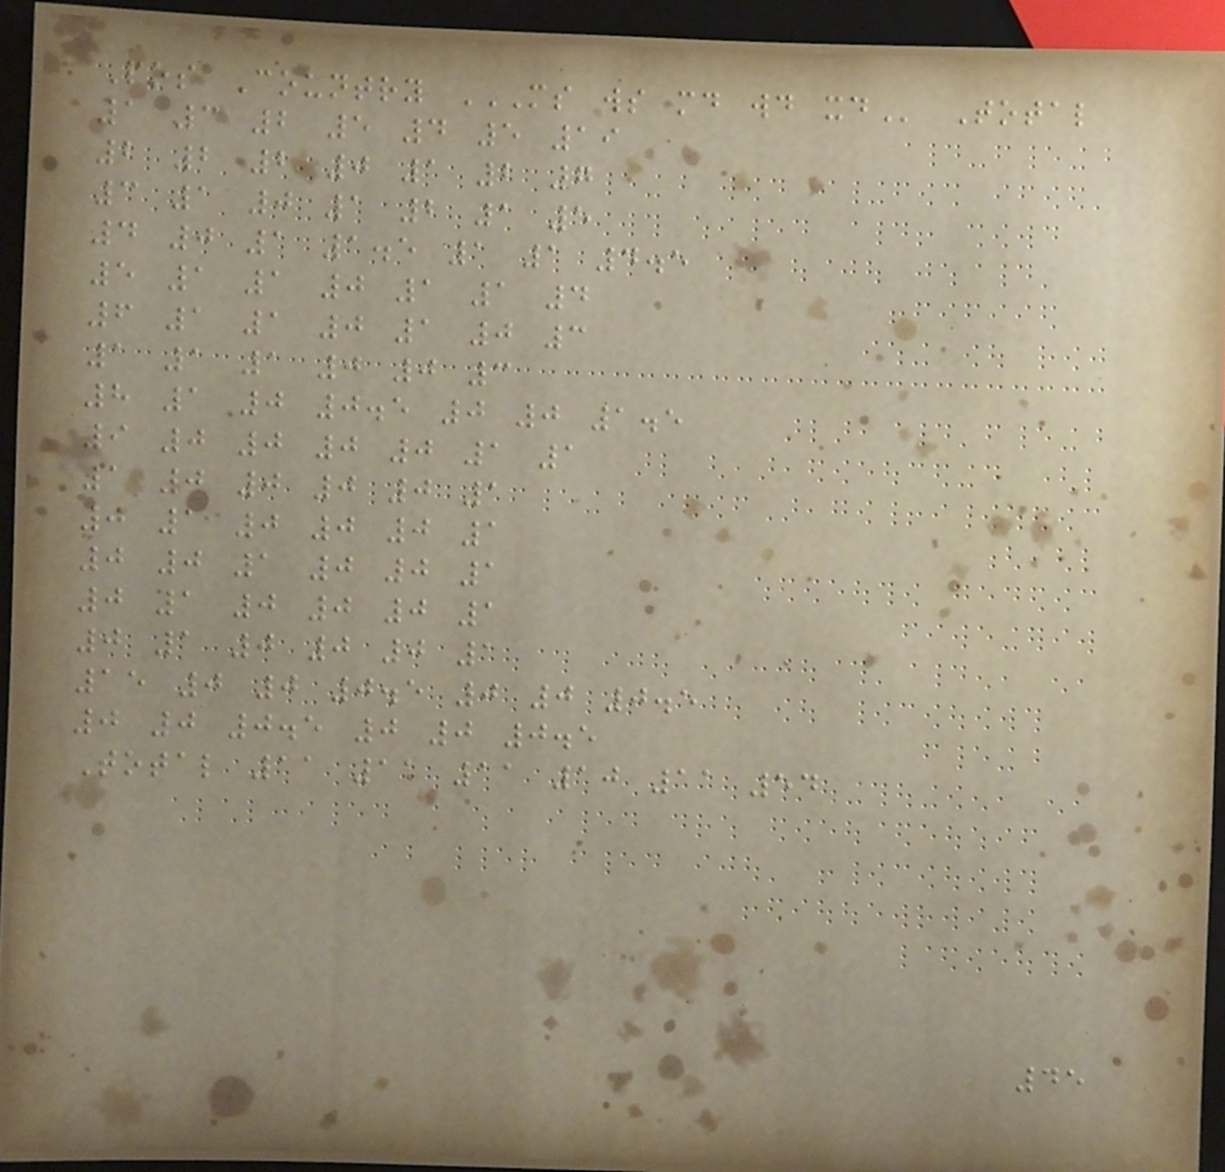Pos Country MS WS MD WD XD Total
1 3 2 5 4 5 19
2 2 2 0 1 2 7
3 1 0 1 2 1 5
4 0 1 1.5 1 1 4.5
5 1 1 0 1 1 4
6 1 1 0 1 0 3
1 1 1 0 0 3
8 1 0 0.5 0 0 1.5
9 0 0 0 0 1 1
1 0 0 0 0 1
0 1 0 0 0 1
0 0 1 0 0 1
0 1 0 0 0 1
0 1 0 0 0 1
15 0 0 0.5 0 0 0.5
0 0 0.5 0 0 0.5
Total 11 11 11 10 11 54
45
